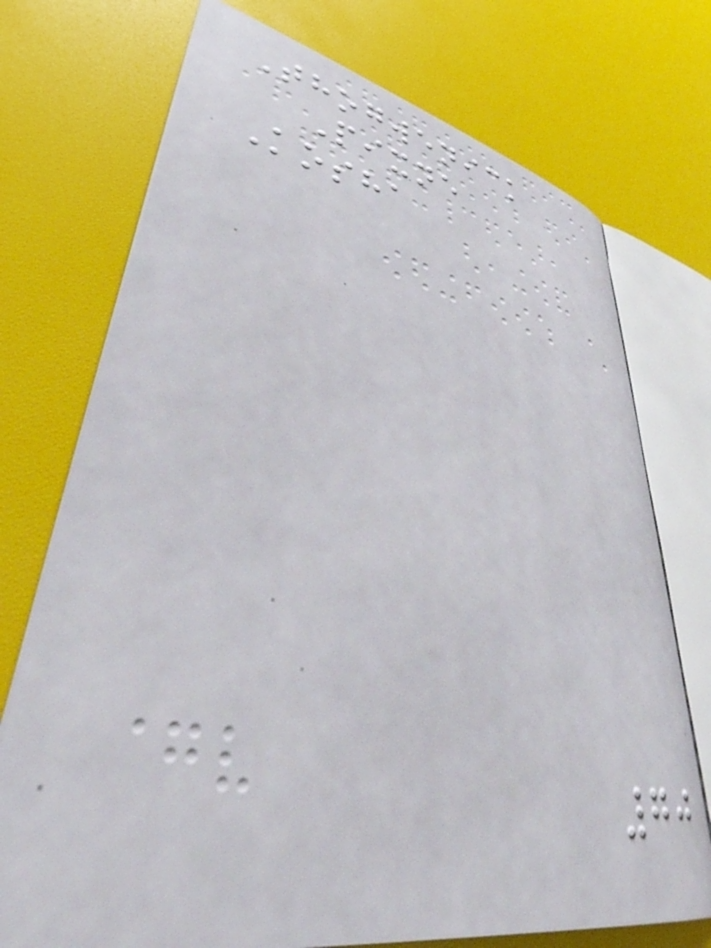Thogwenick
Pixne
Kosha
70
